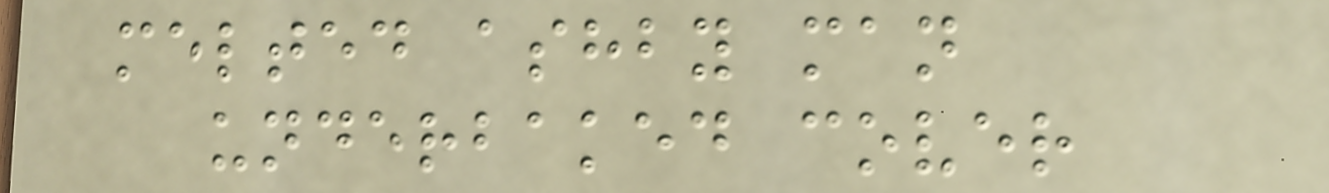melted ashby man
underbaked cover
